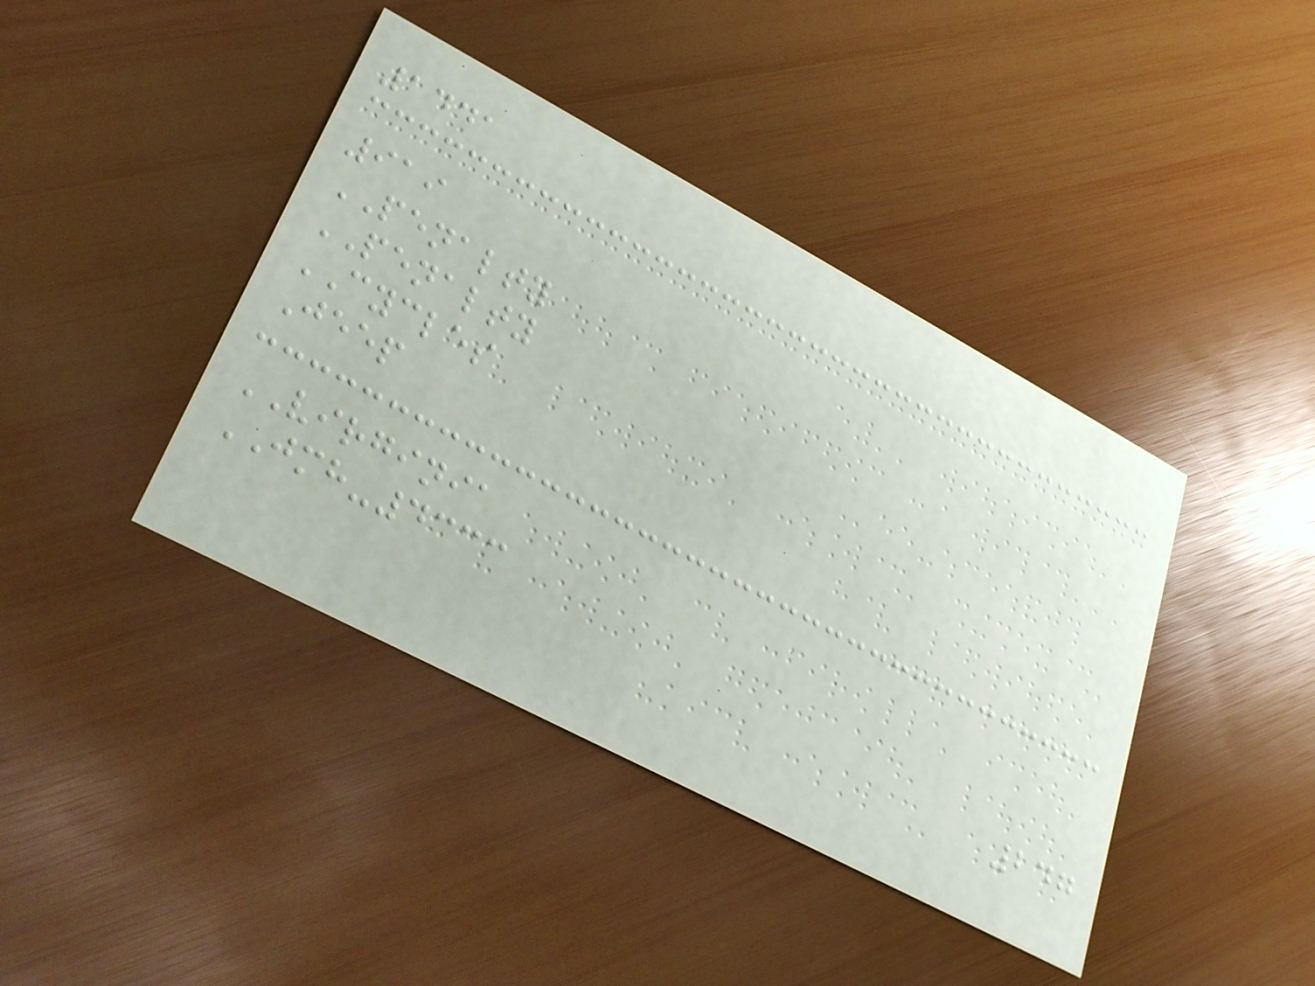1441
919
PENALTY
PENALTY
CYCLES
Jeep
VIRGINIA
JMH-4333
247
